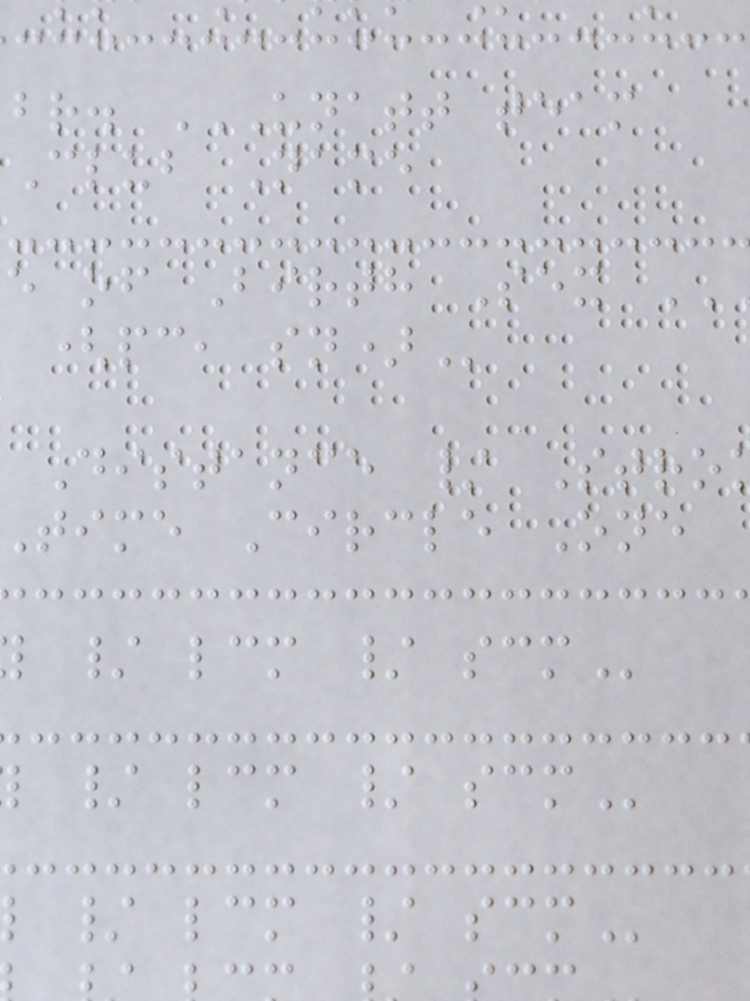Club Name
e of Birth Sex
(pc,
Distance / Stro
time Circle One
/ lcm /
/ lcm /
/ lcm /
